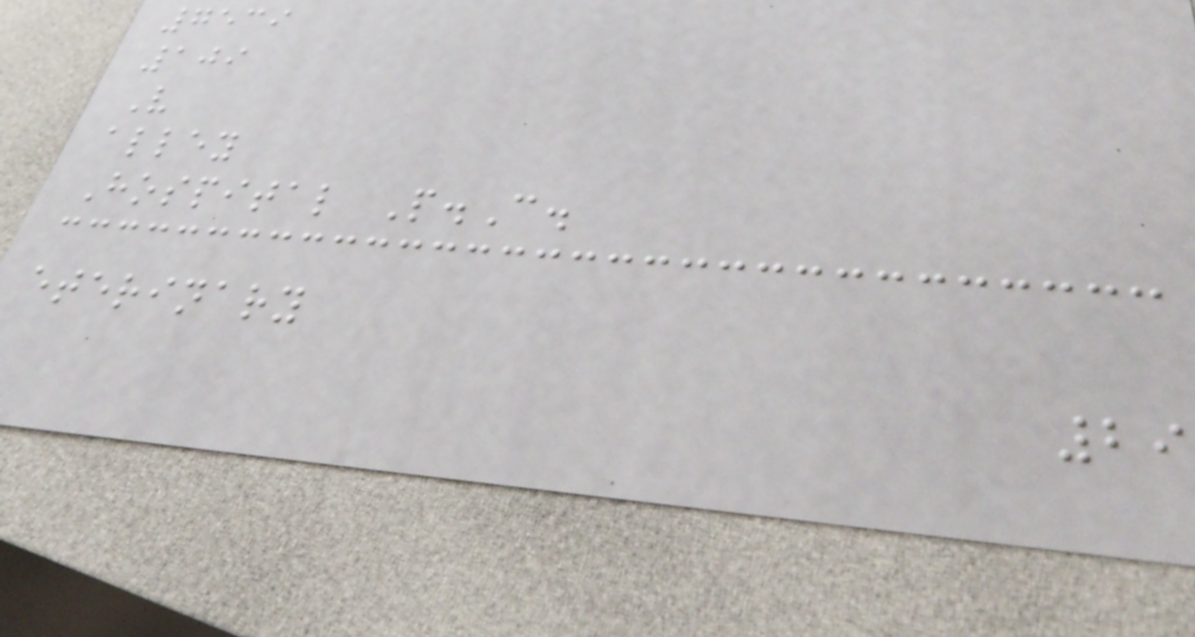7539
109
V
alley
Hospital P.C.
eterinary
29
